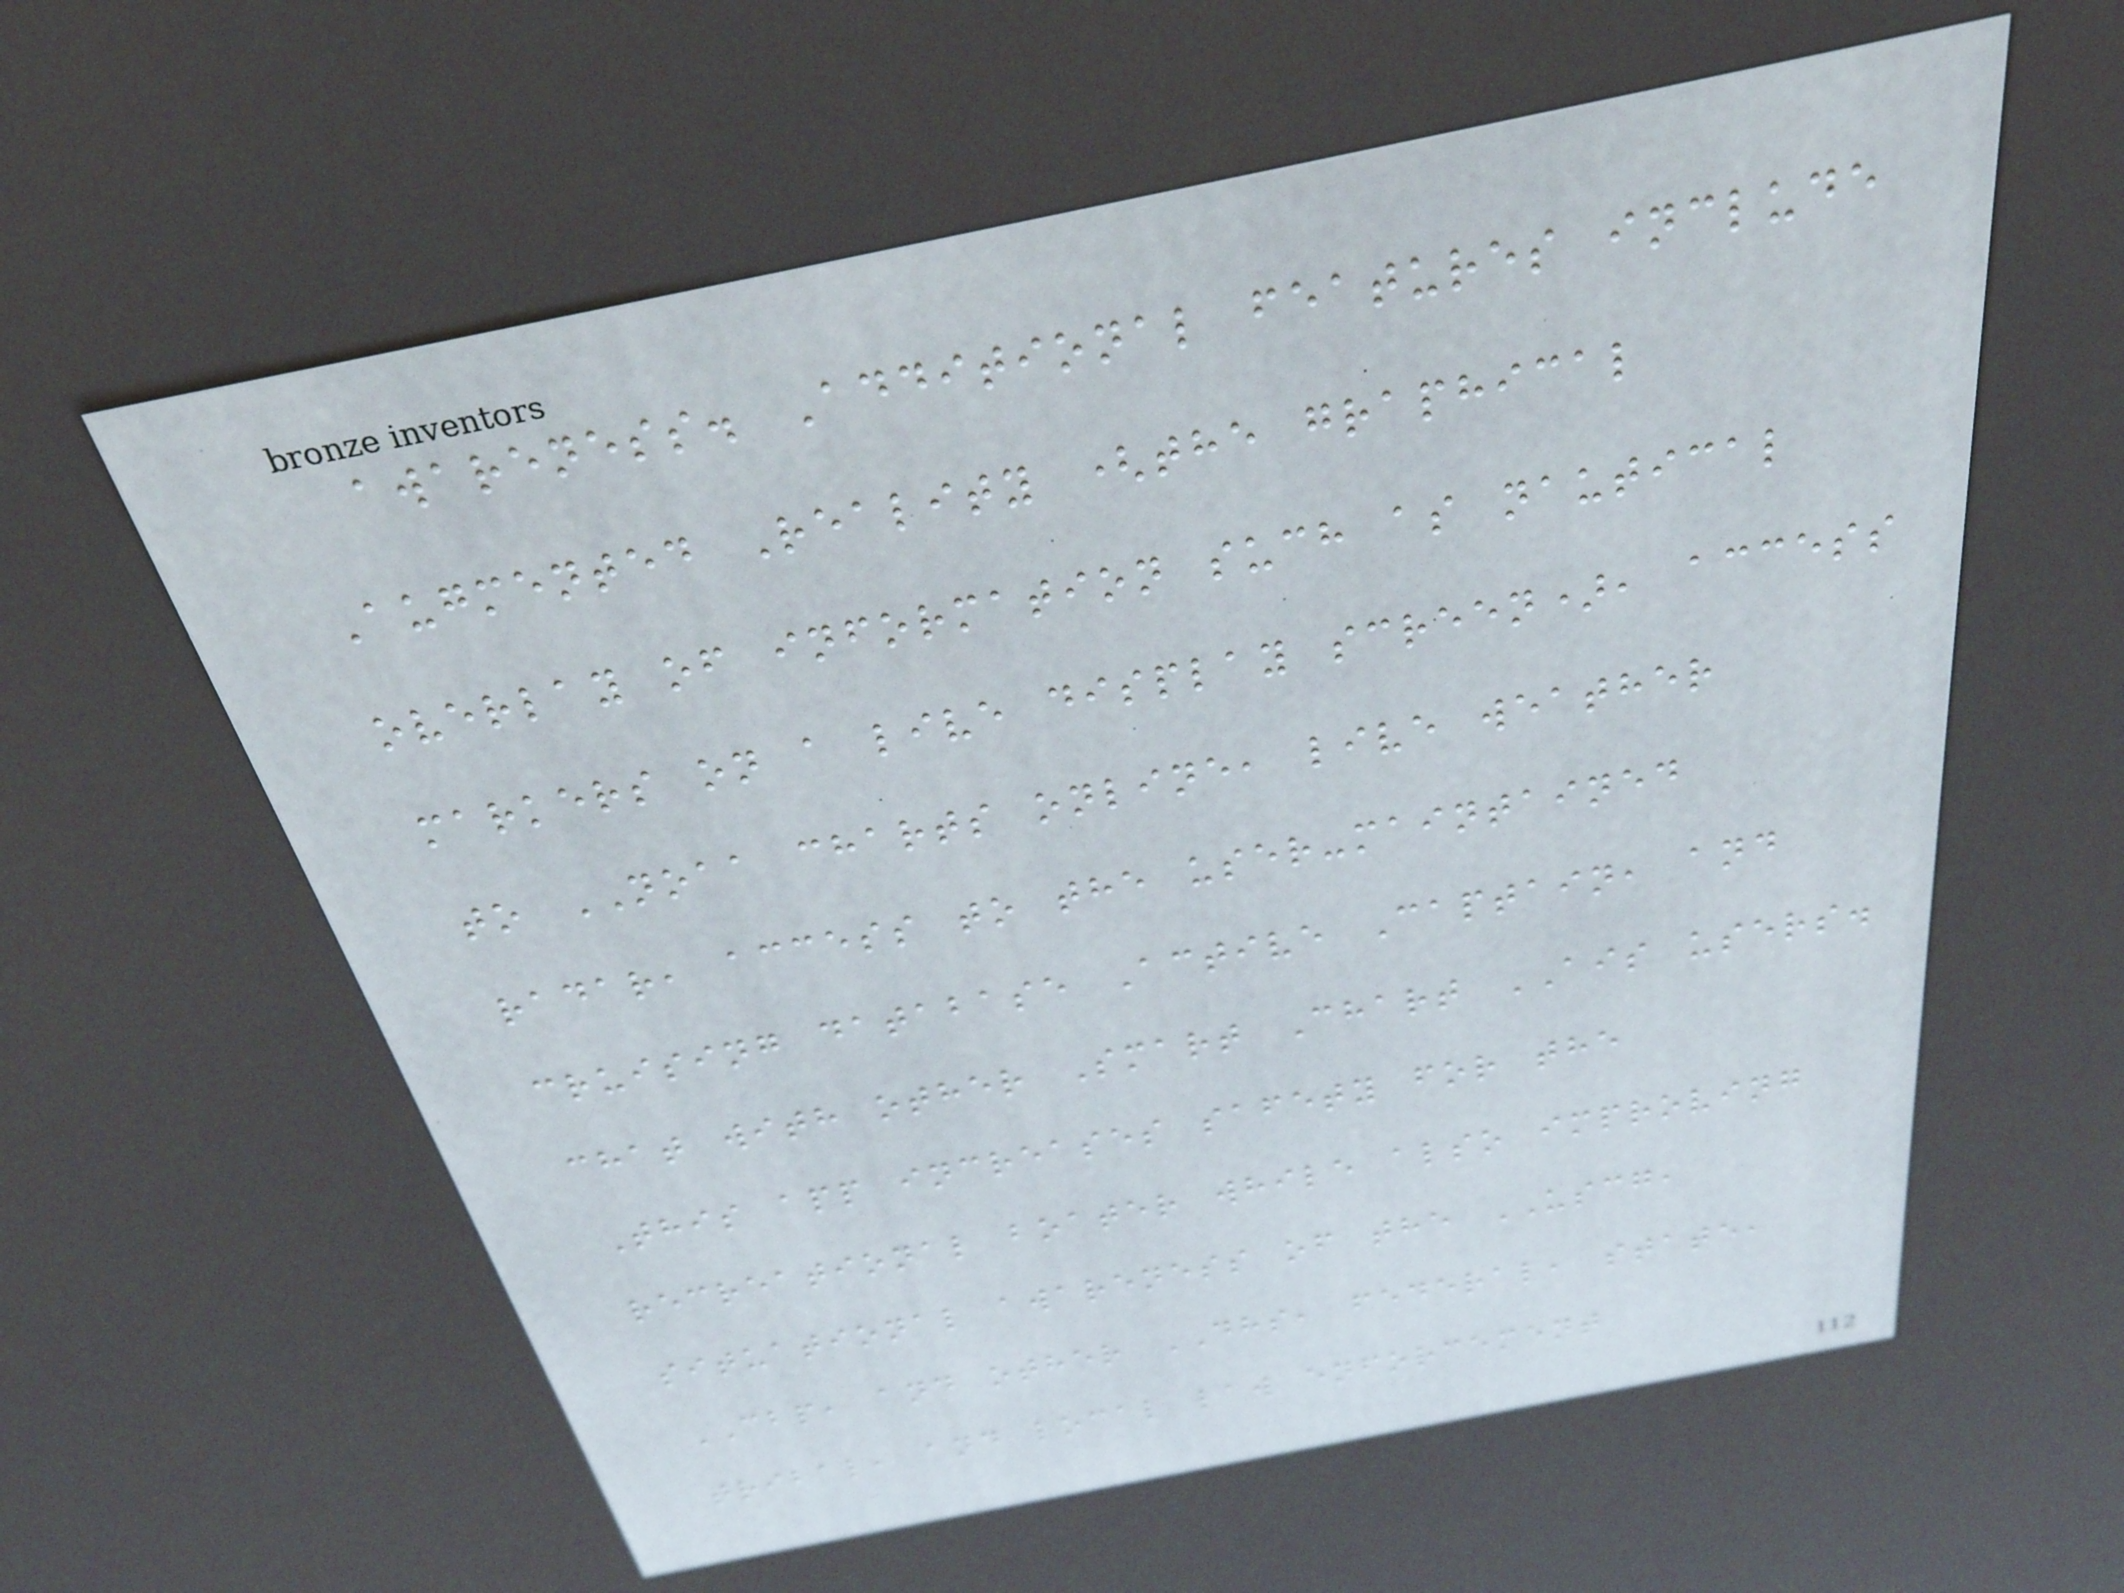awareness. Additional features include
Augmented Reality (the graphical
overlay of information such as nautical
markers on a live display screen), access
to NOAA charts online, live weather
radar, access to the user-maintained
cruising database Active Captain, and
chat with other Smart Chart AIS users.
This app increases safety for the
recreational boater while also improving
situational awareness of the USCG,
CBP, and other DHS, federal, state,
tribal, and local law enforcement
